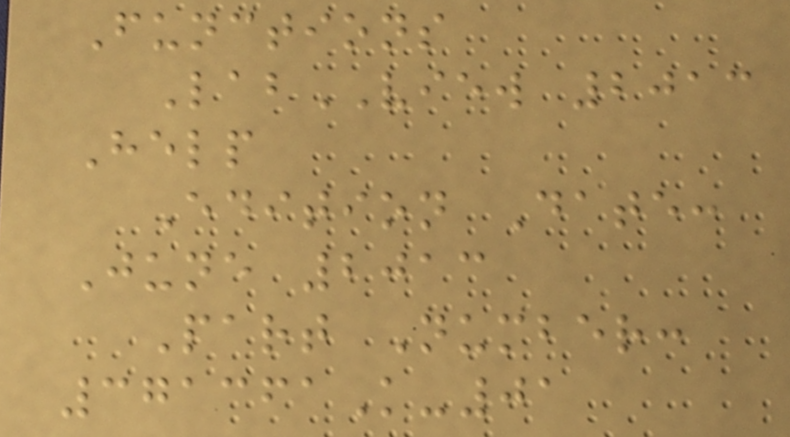Functions
LabVIEW 2013
Help
Edition Date:
June 2013
Part Number:
371361K-01
